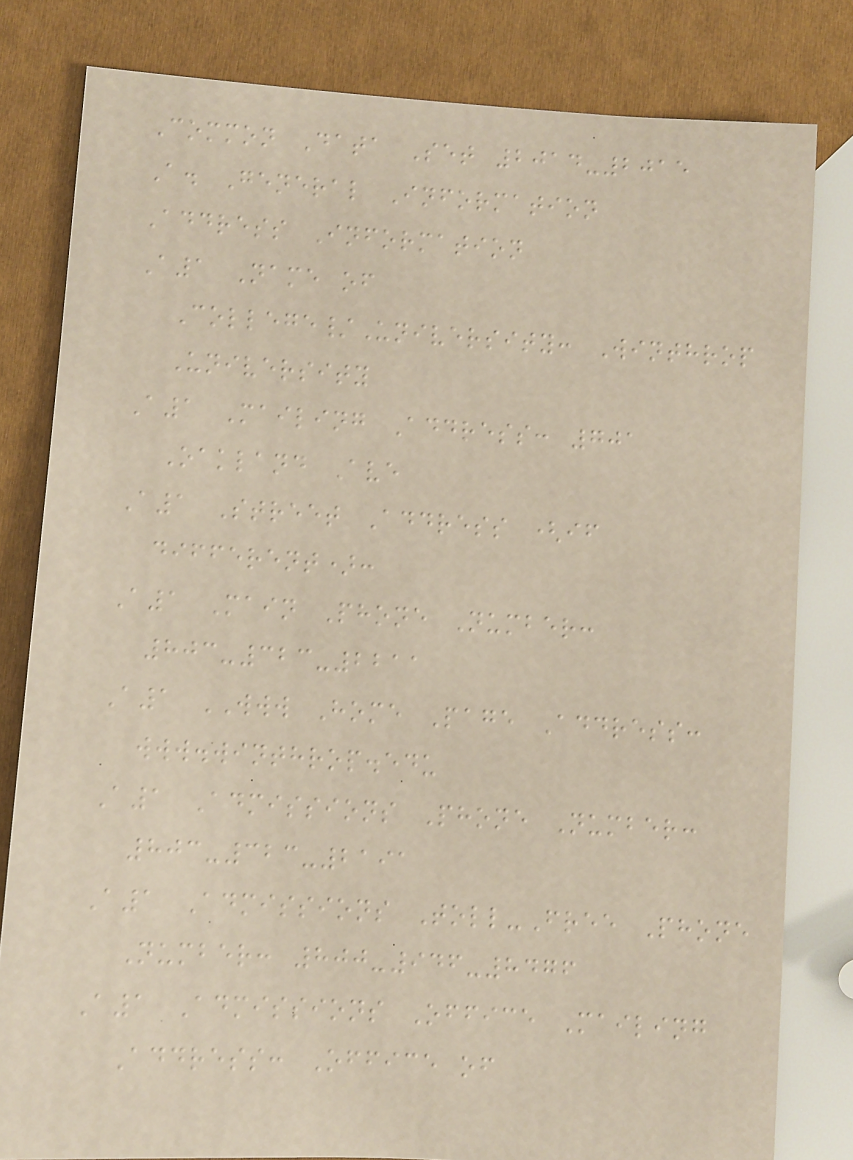Common Data Set 2014-2015
A. General Information
Address Information
A1 Name of
College/University: Winthrop
University
A1 Mailing Address: 701
Oakland Ave
A1 Street Address (if
different):
A1 Main Phone Number:
803-323-2211
A1 WWW Home Page Address:
www.winthrop.edu
A1 Admissions Phone Number:
803-323-2191
A1 Admissions Toll-Free Phone
Number: 800-946-8476
A1 Admissions Office Mailing
Address: Office of
